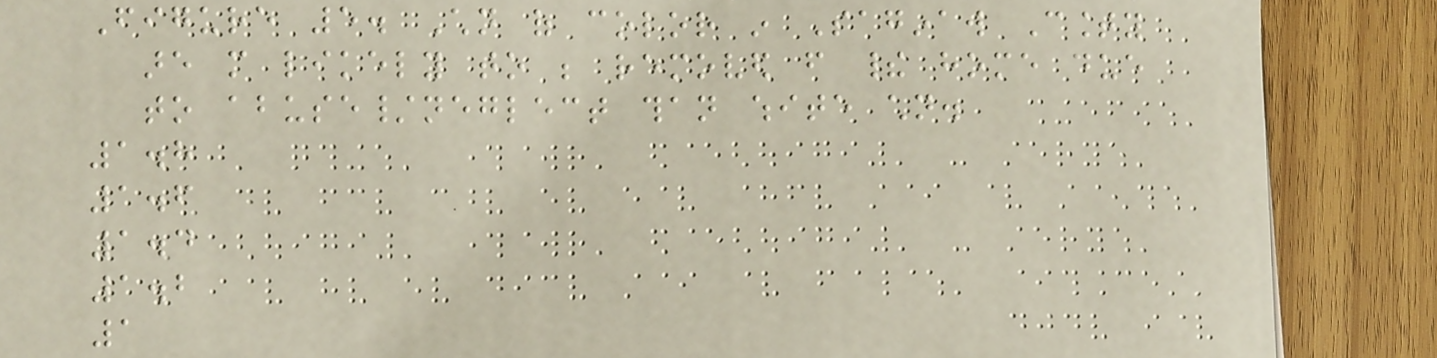Figure 5. Children of color in Saginaw County
are more likely to be removed from their home due
to abuse/neglect than white children.
1.8
1.6
1.4
1.2
1
